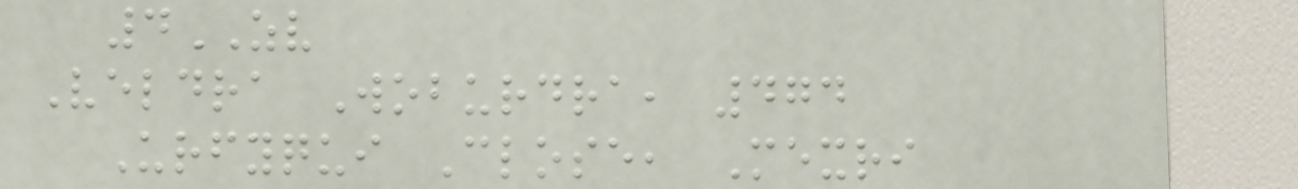4ZV
Veldra Woburdra, 474
Urfyqui Close, Mexri
